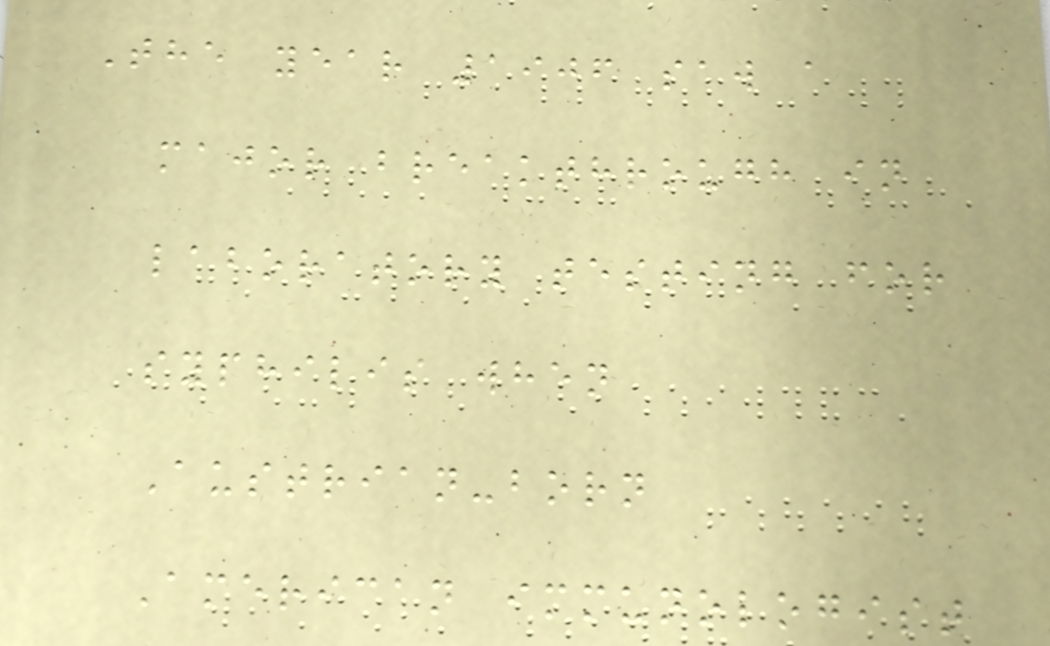The year 1906 saw a
major breakthrough in
laboratory testing for
syphilis when
Austrian-born
American immunologist
